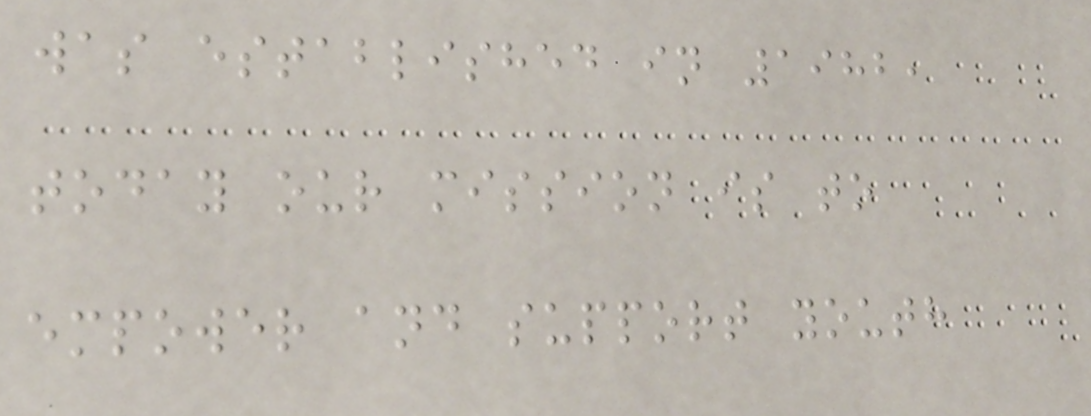was established in 1982,
today our mission is to
empower and support youth
